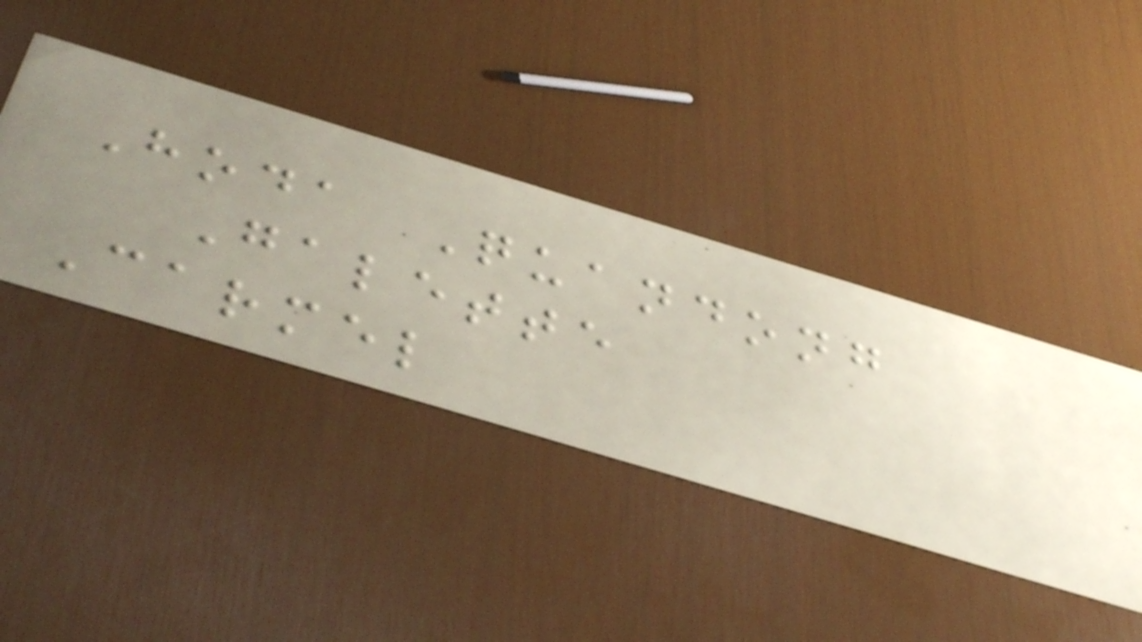Hoda Quandong
Galette
Carmel
